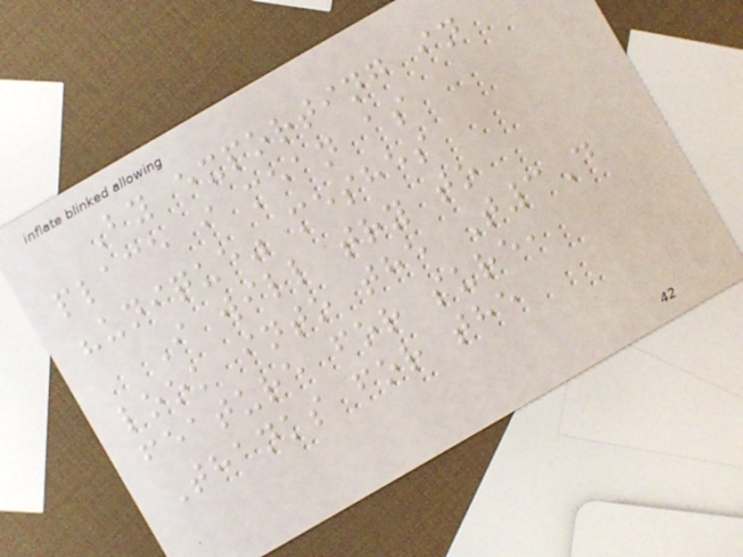By exporting in
place i mean as
"unique" meshes
I will try to
look into the T3D
feature for sure,
Thanks for the
